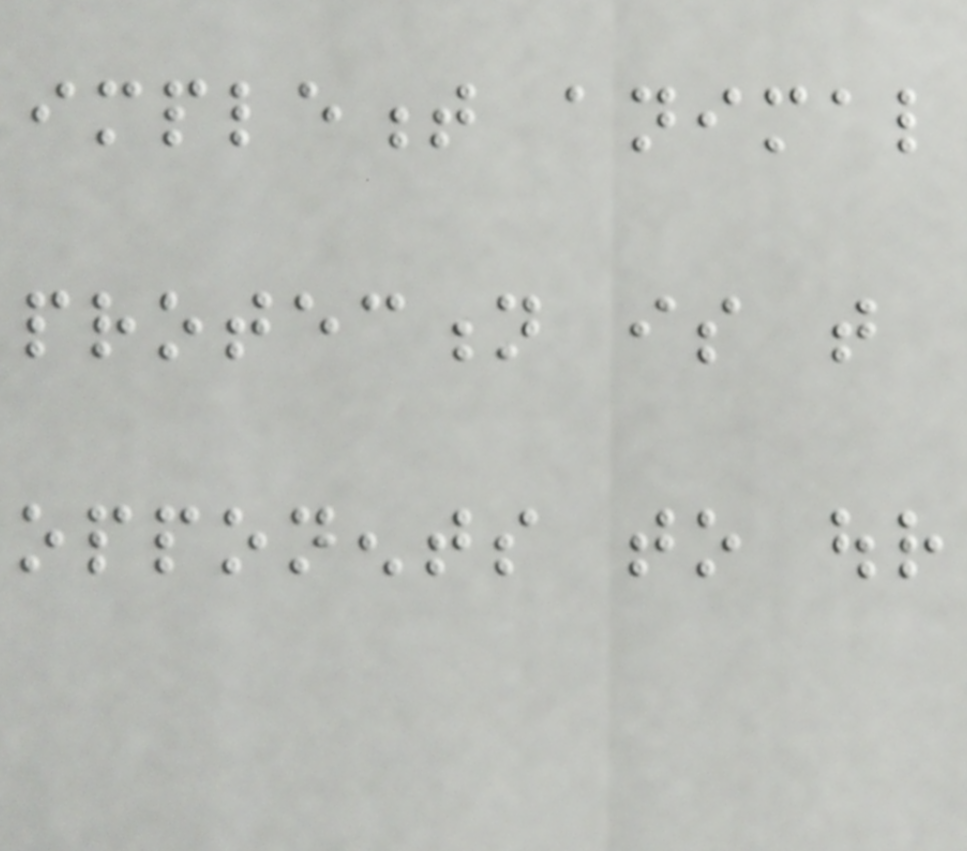implement animal
protection is that
opponents to our
